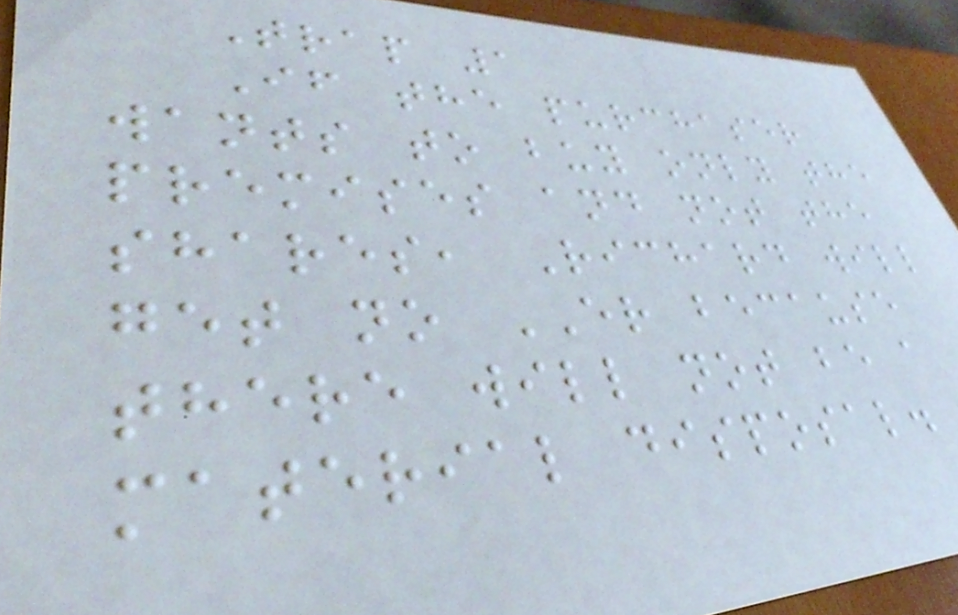Trap 1
If the purchaser
wants to buy only the
premises and not the
shares, Richard will
get no ER because
there will not be a
material disposal.
